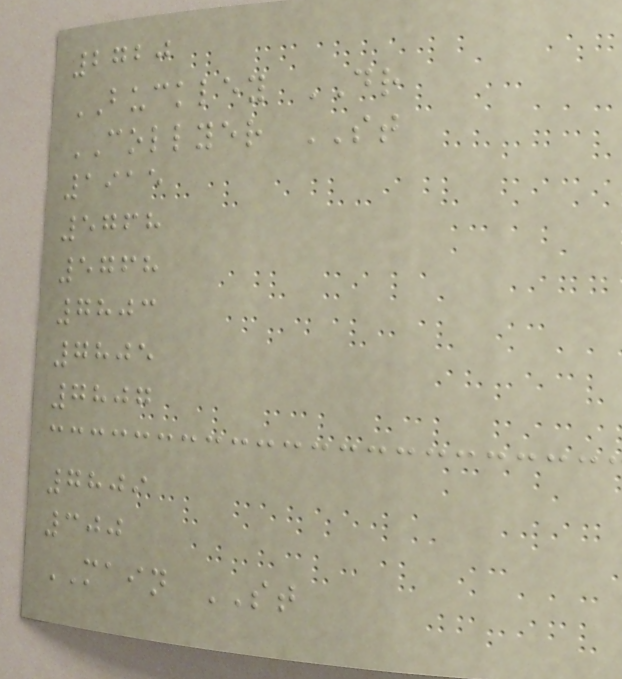2720
BUCKLEY DR
COLLYER ST
1915
5768
5768
7803
7805
7807
7809
300
MAIN ST
